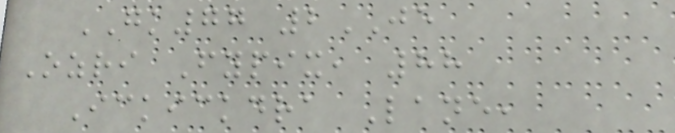GK77 2JE
Ozri Fypix, 88
Ickickdra Lane,
